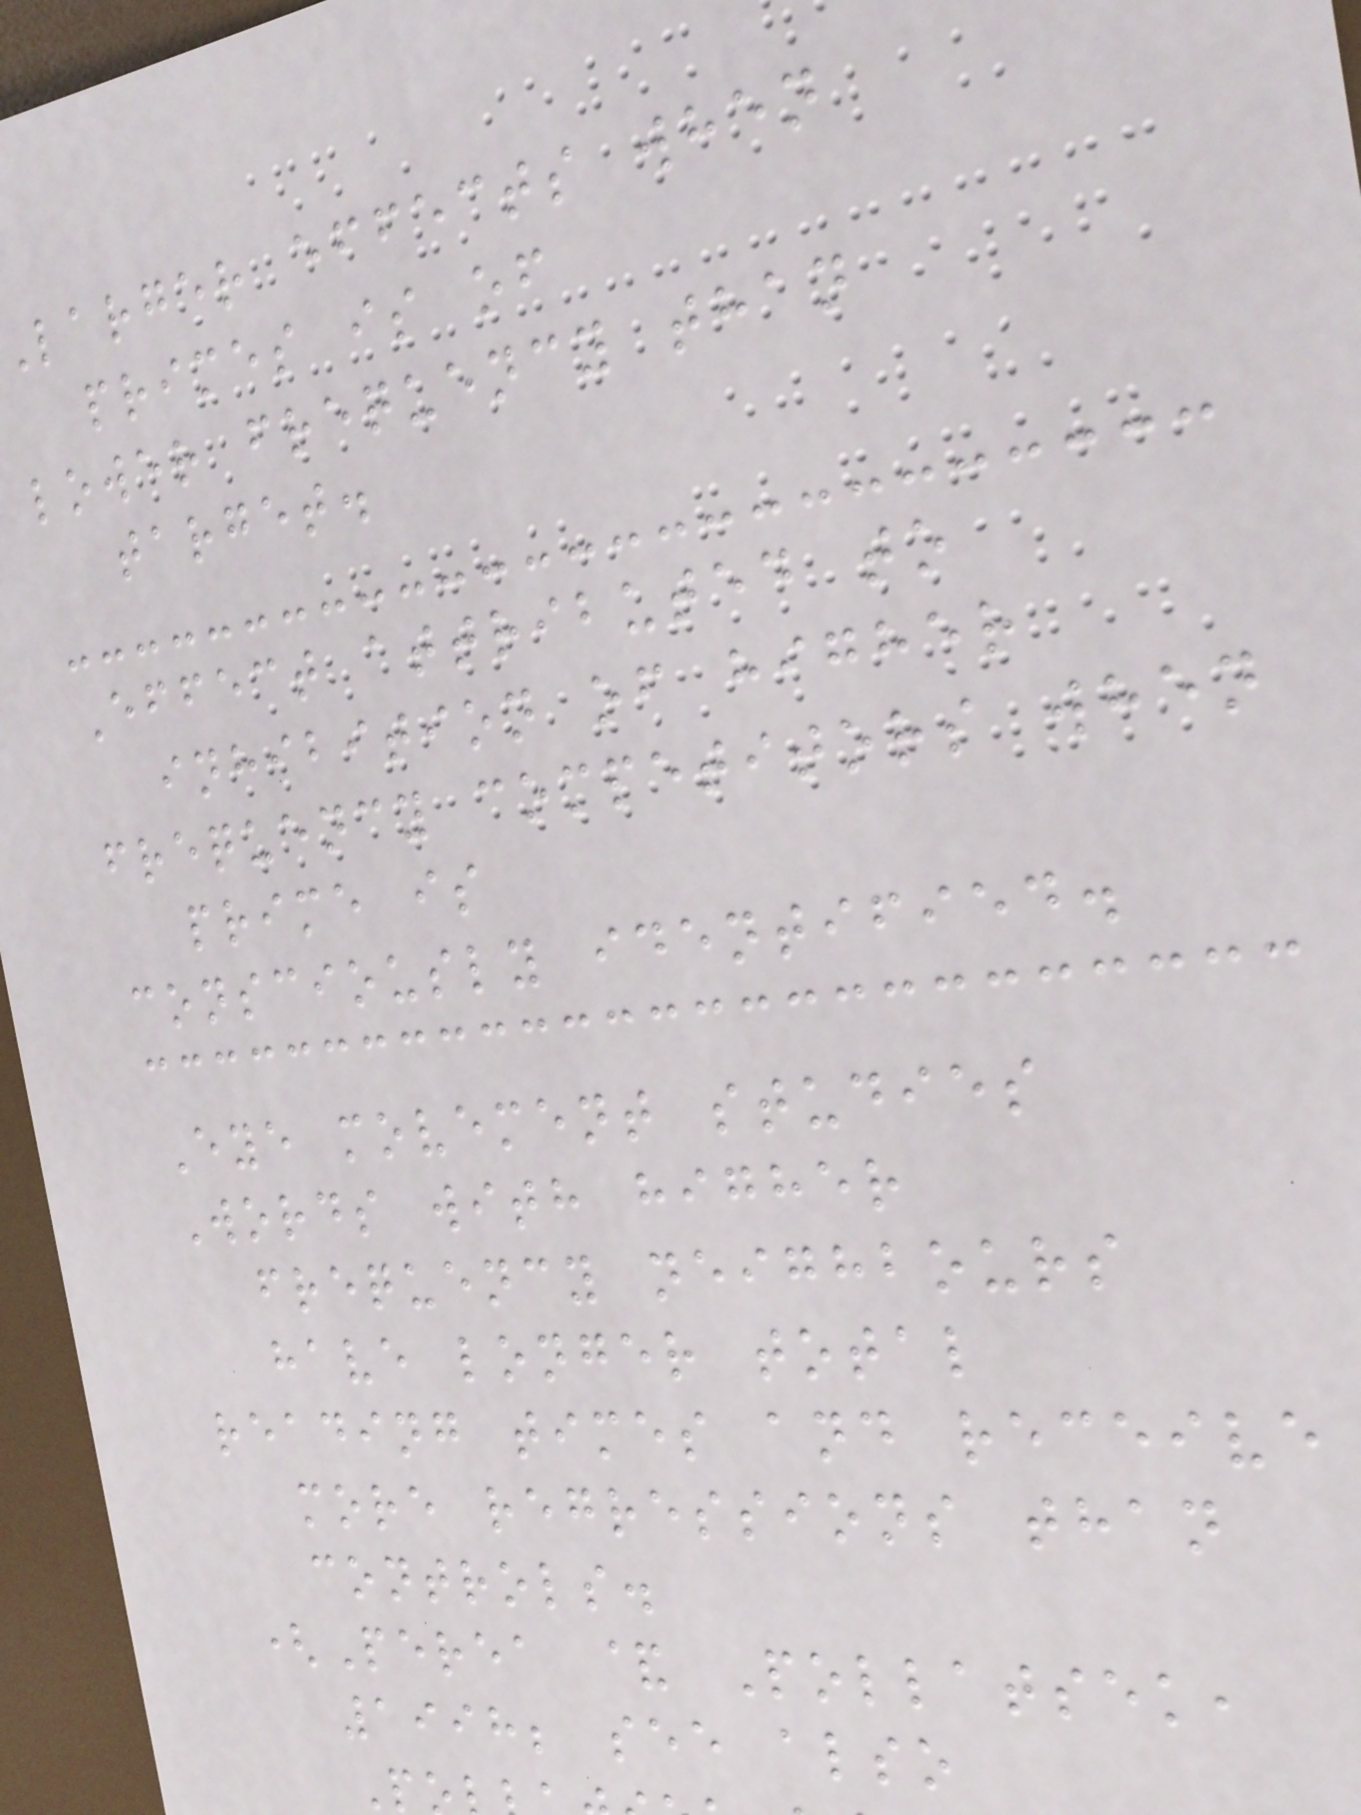larger effects when
primes is of
lower frequency than
target.
Effect attributed to
inhibition of higher
frequency competitors when
prime is
consciously identified.
Eye movement studies
Words with higher
frequency neighbours
have longer total
reading times and receive
more regressions than
controls.
(Perea & Pollatsek,
1998; see also
